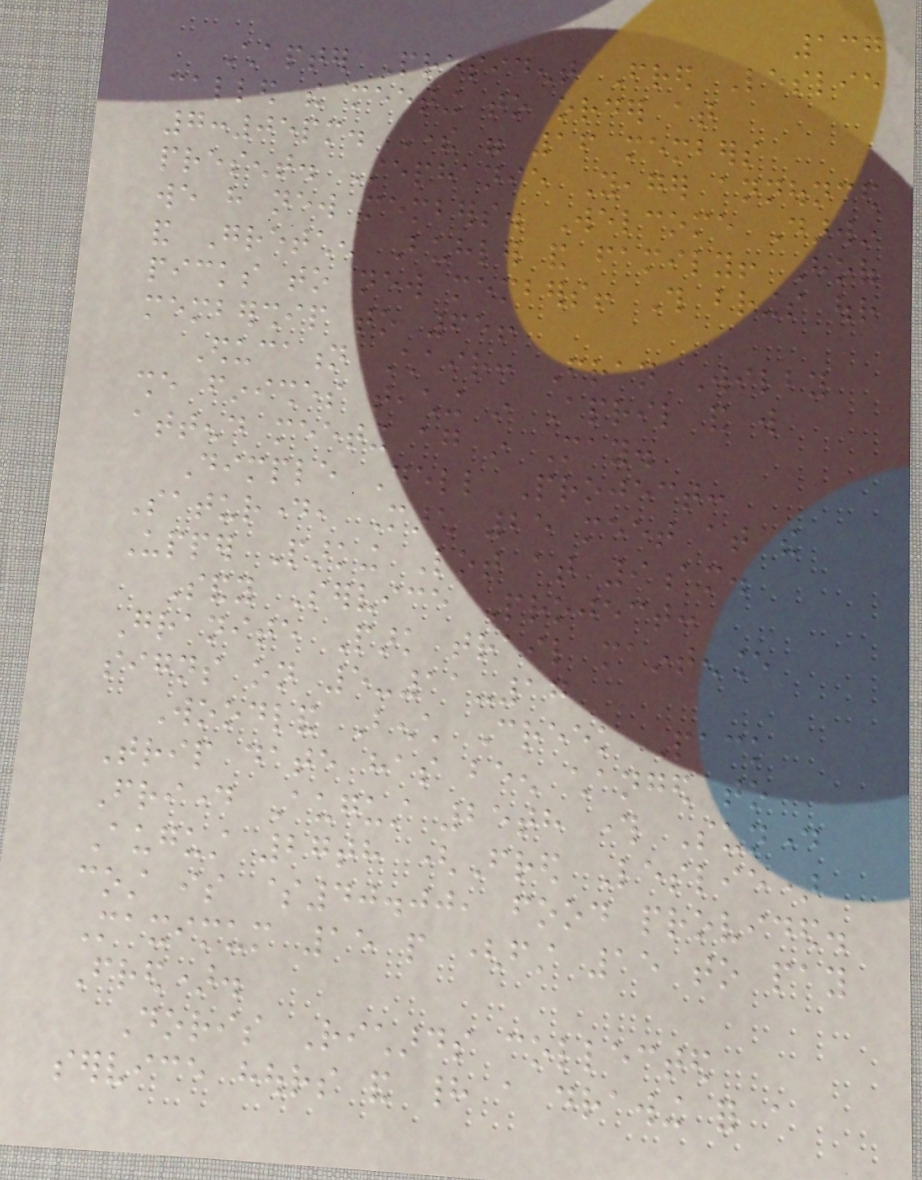137
Chapter President Fred Leslie
called the meeting to order at
7:05pm. There were 16 members
present. Stephanie Yeager announced
we have new members. Welcome Darwin
and Gretchen Buhler and family! Hoof
picks to new members! This brings our
membership to 65!
Education Chair: Fran Wilby
she finishes teaching in April and will
attend meeting again in May.
Dimple Dell Project:
Saturday, March 25 meet at the
Upper Parking Lot at 9am.
Sandy Service Project:
Granite Park trail maintenance
signs on 5-11-17
Woodland Bench Creek Pack
Trip date has been changed to
Friday August 25th through Sunday
August 27th (Fred Leslie)
cost is $40.00, food provided.
Maximum 15 people (first 15 to pay
Fred).
Doris Richards collected
service hours and had a drawing for a
